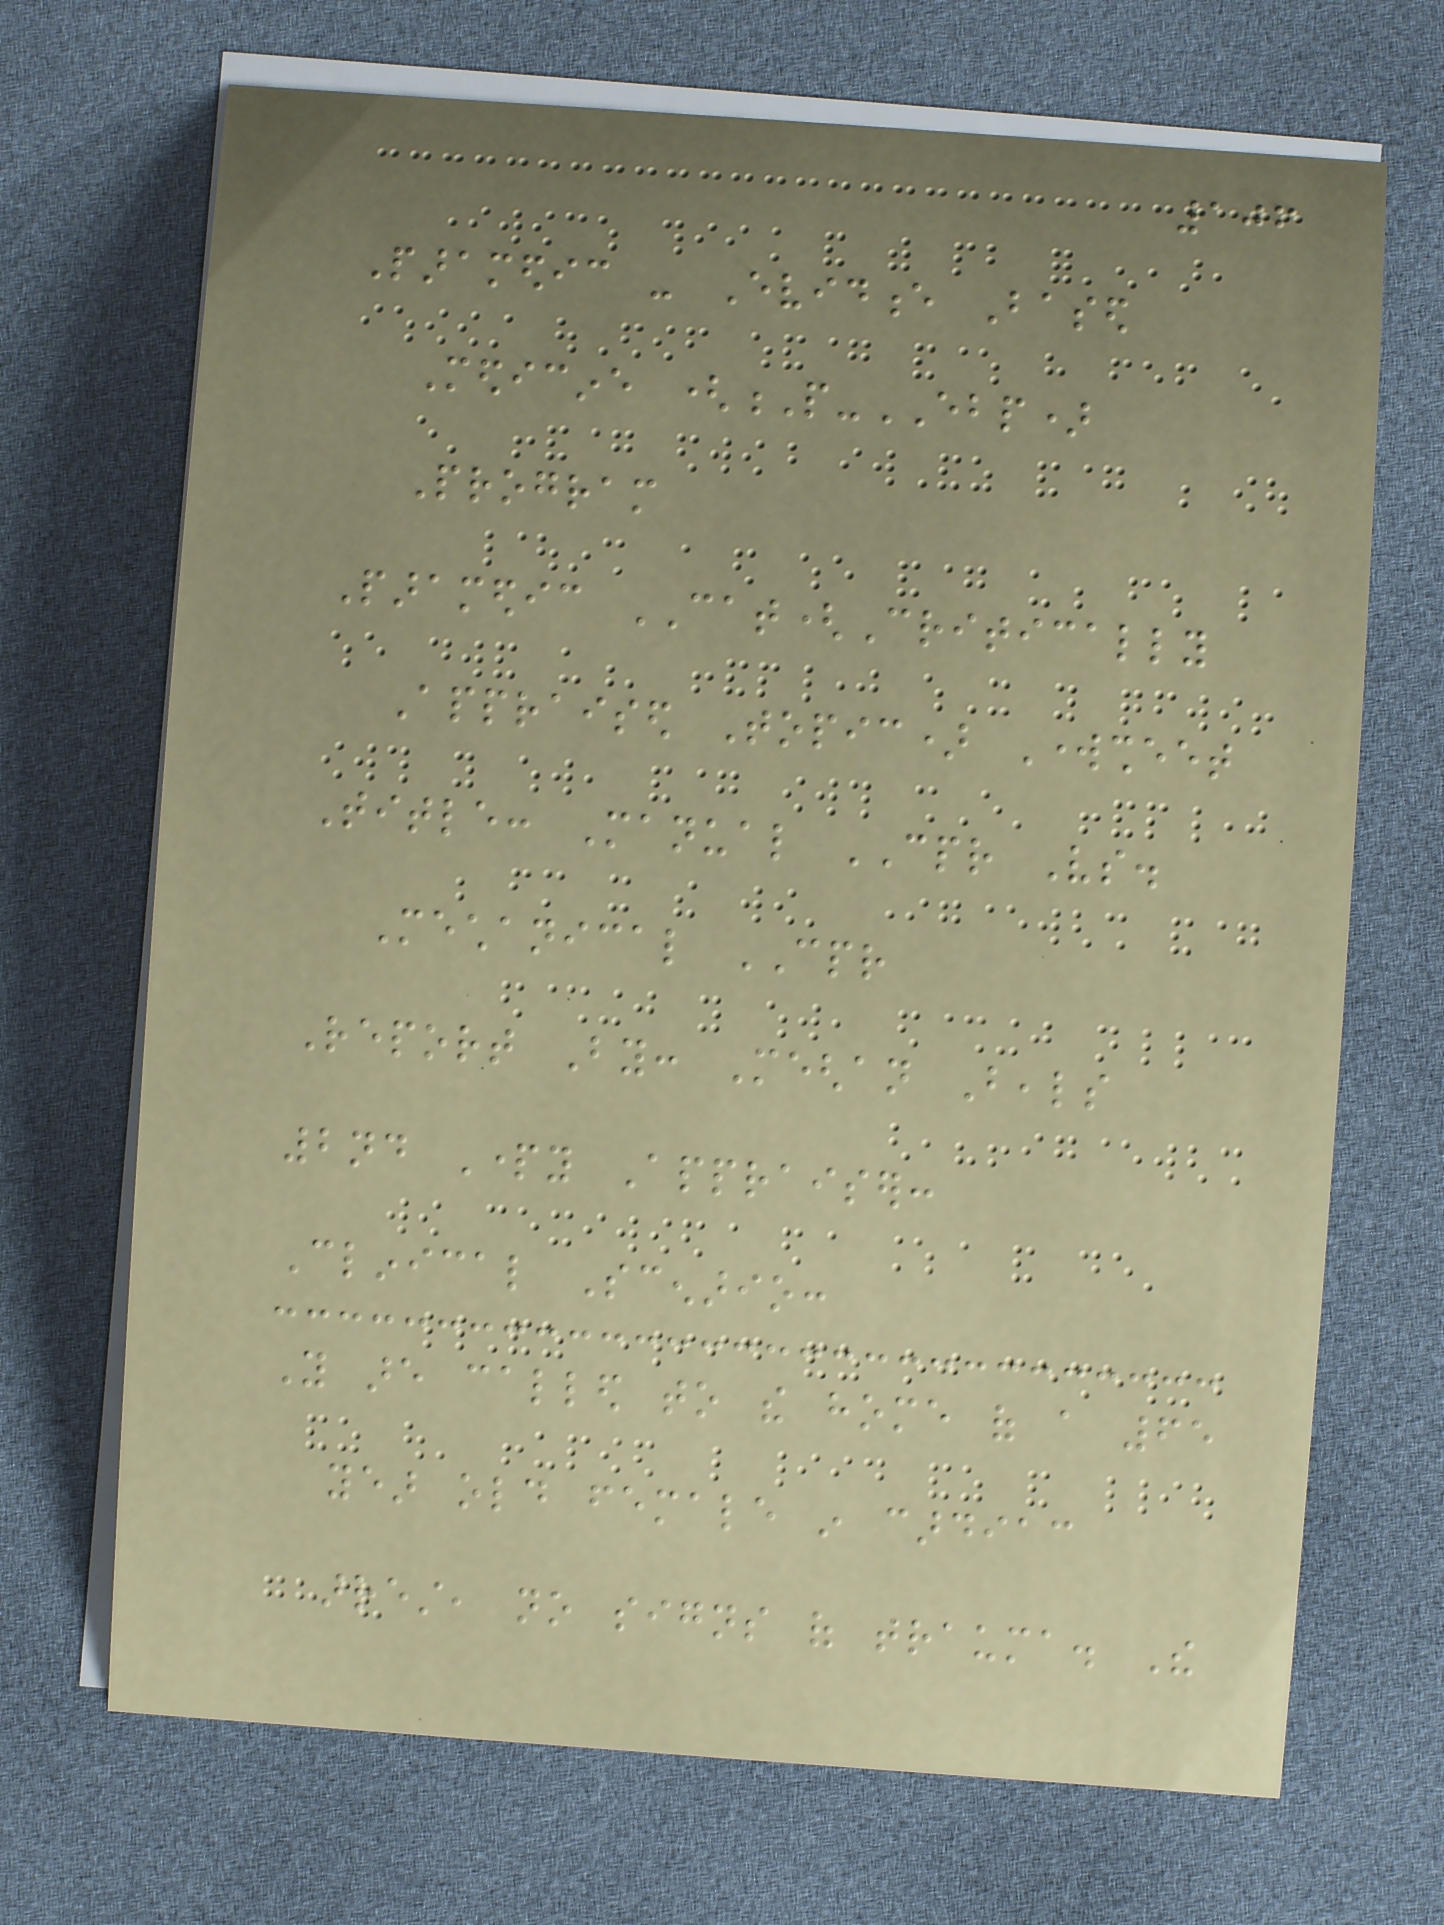106
Paramedic - Evidence Based
Medicine (P-EBP)
Program
Paramedic CAT(Critically
Appraised Topic) Worksheet
Title: Manual CPR Vs.
Mechanical CPR
Report By: Meghan Beals
2nd Party Appraiser:
Clinical Scenario:
You are called to the home of a 65
year old female in cardiac
arrest, no signs of trauma. The
